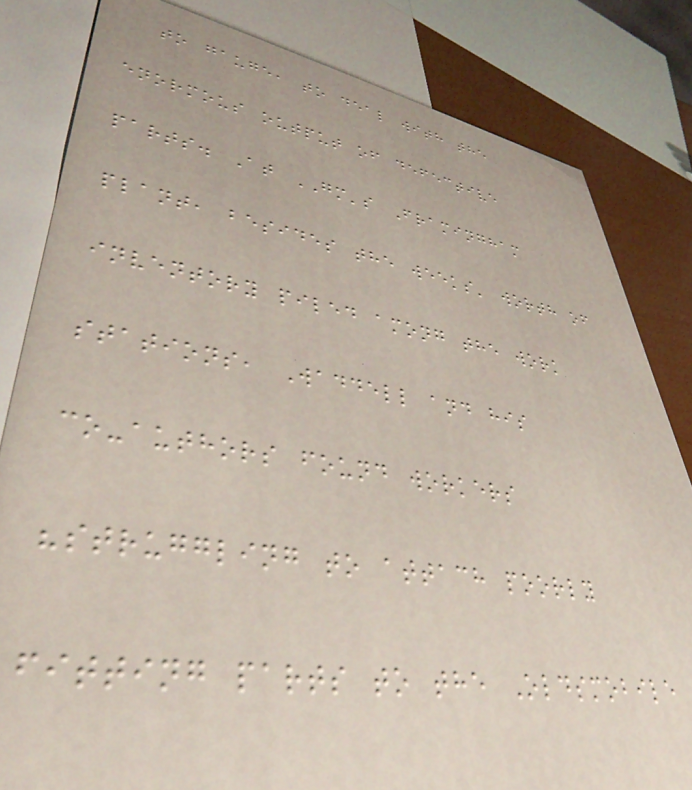to gauge, to deal with the
enormous output of defective
parts. At GM's Framingham
plant, besides the weeks' worth of
inventory piled among the work
stations, Waddell and his
co-authors found workers
"struggling to attach poorly
fitting parts to the Oldsmobile
